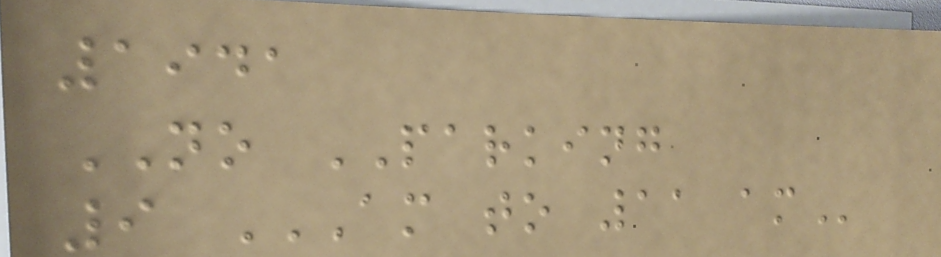1941
NO PARKING
9 AM TO 11 AM
